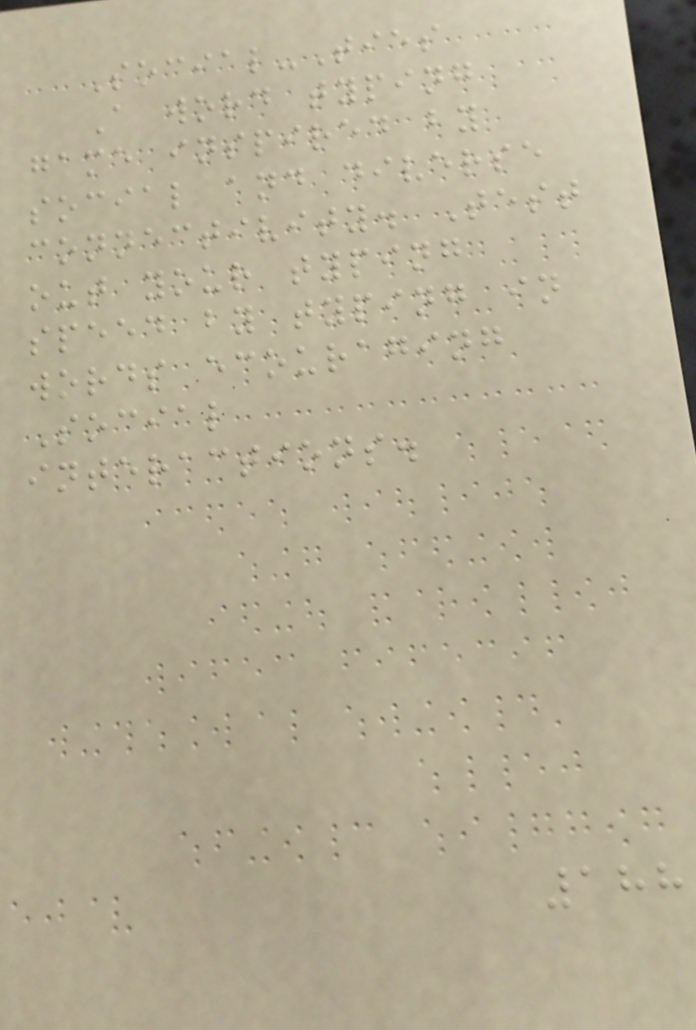Social-Ties
A word typing
game inspired by
social and diverse
connectivity. Test
out your typing
speed by typing in
words ecouraging
Social
interactions.
188
